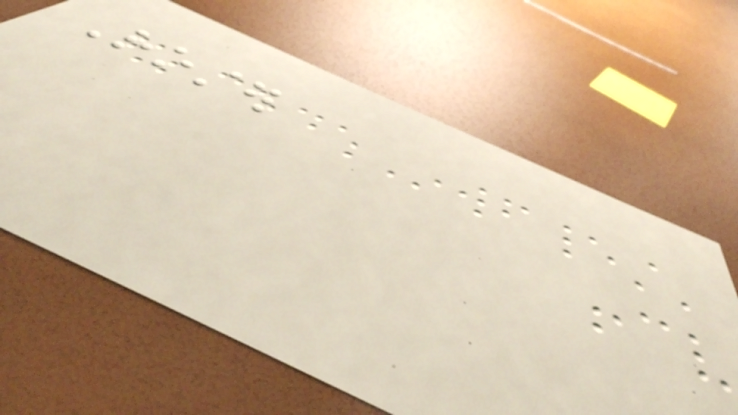Roster
